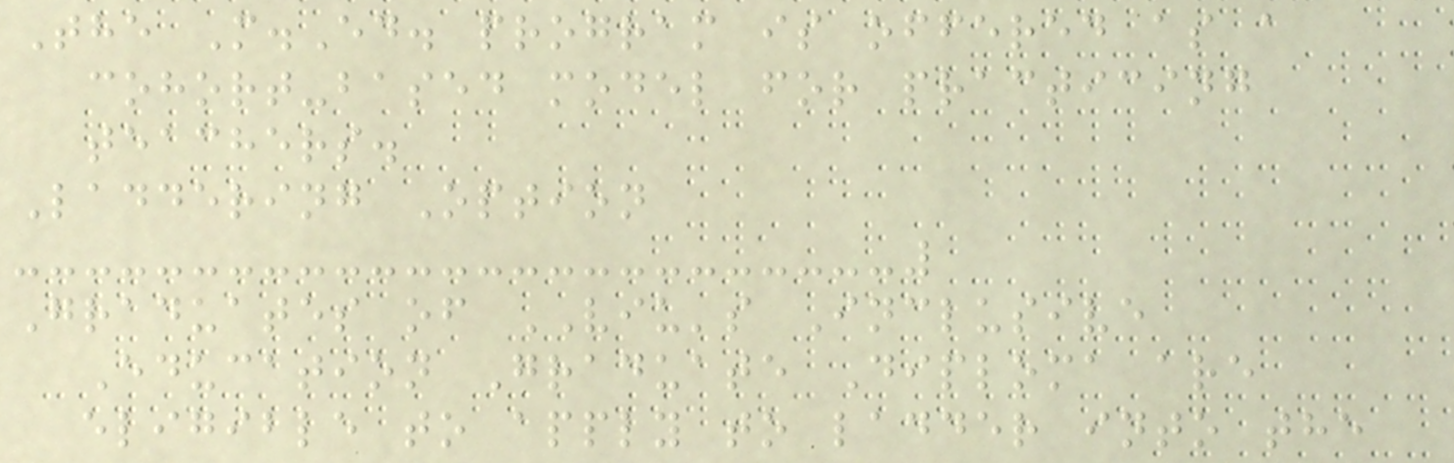The M.Ed. program is offered as a
cohort-based model for practicing
teachers.
Laddering Option
Graduates of VIU's Inclusive
Education Graduate Diploma are
eligible to apply to ladder into the
